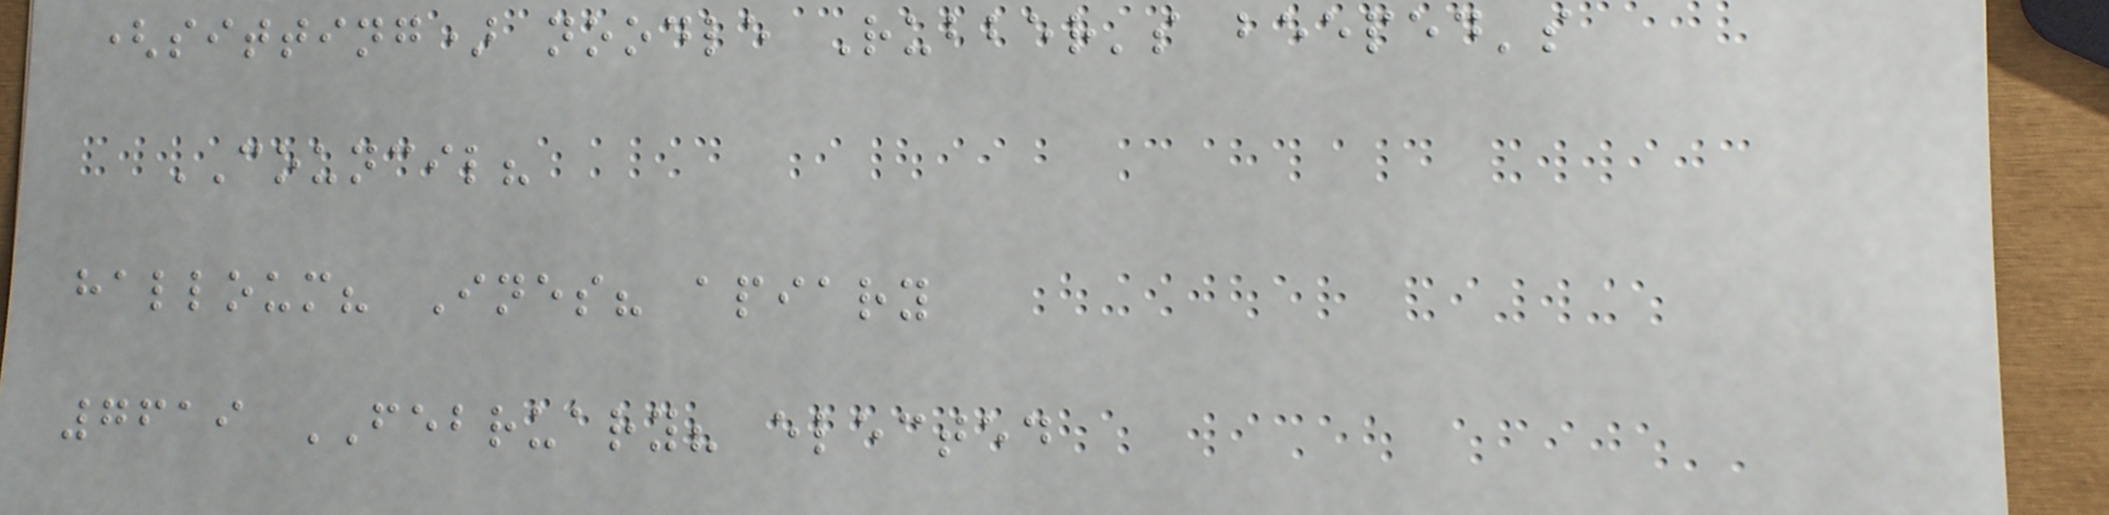(sitting) noodle Rubber's beeped's
COUNCIL?
halloum? Ines? apiary
7619 FEBRUARY? elected
